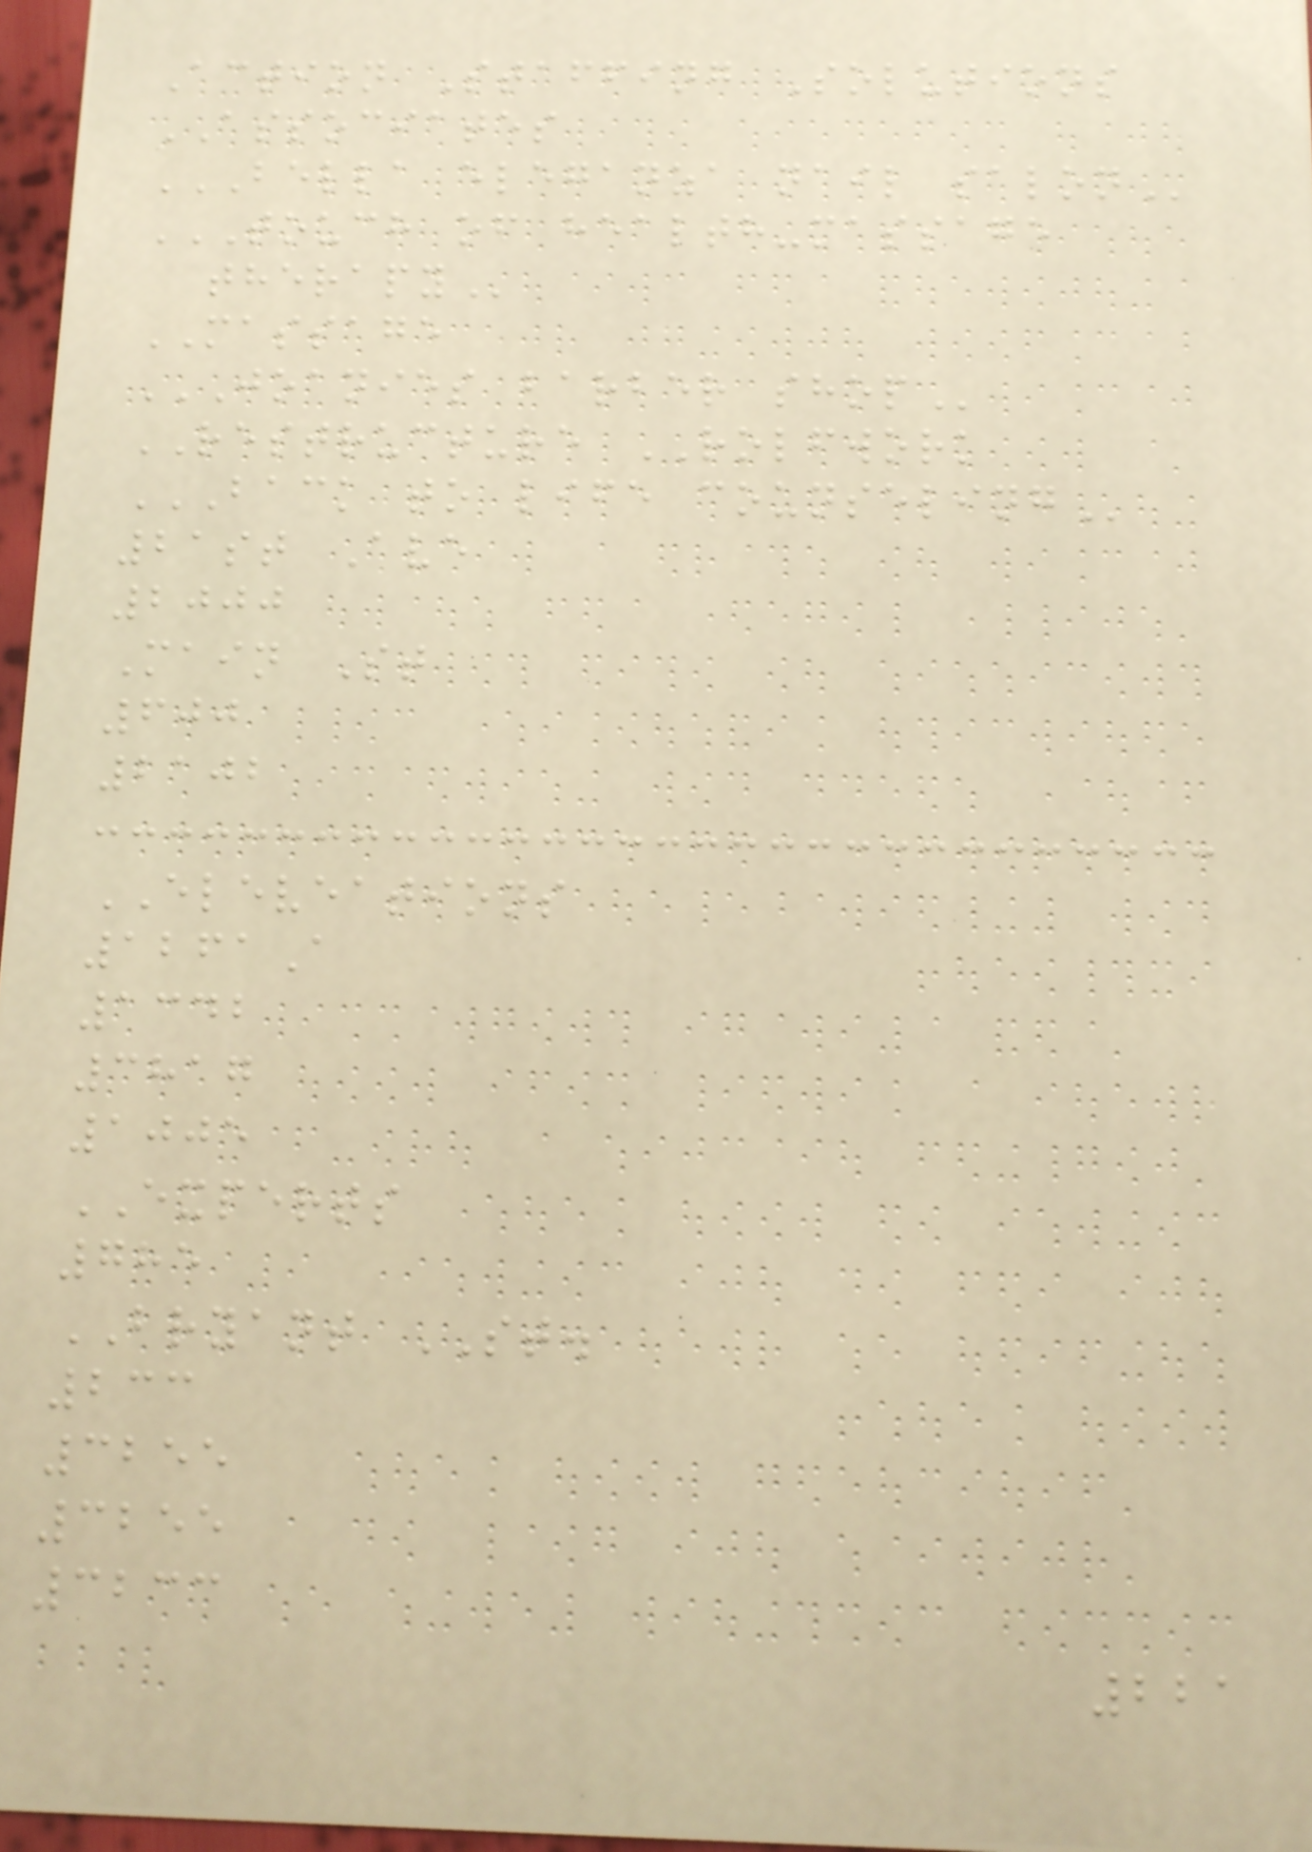Action Staffing Solutions
ASSOCIATES
BELLA ELEGANZA NAIL SALON
TOUCH OF HEALTH-MASSAGE
THERAPY
MASSAGE
JOANIES BARBER SHOP
RESTRUCTURE ROLFWORK
BACK TO LIFE COUNSELING
21st Ave
2000
Main St
600
2102
ELEVEATIONS
1261A
1342
3817
1005
EXPERTS
785
BRYANT ST.
233
3255
3255
3233
221
